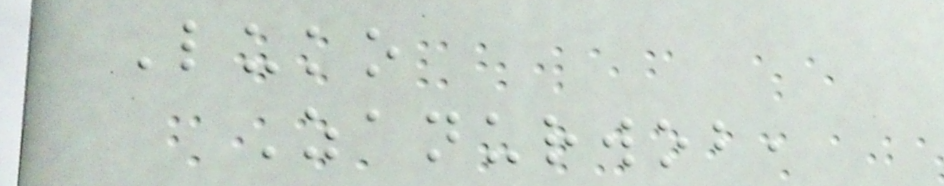Luko
Zanurwob,
